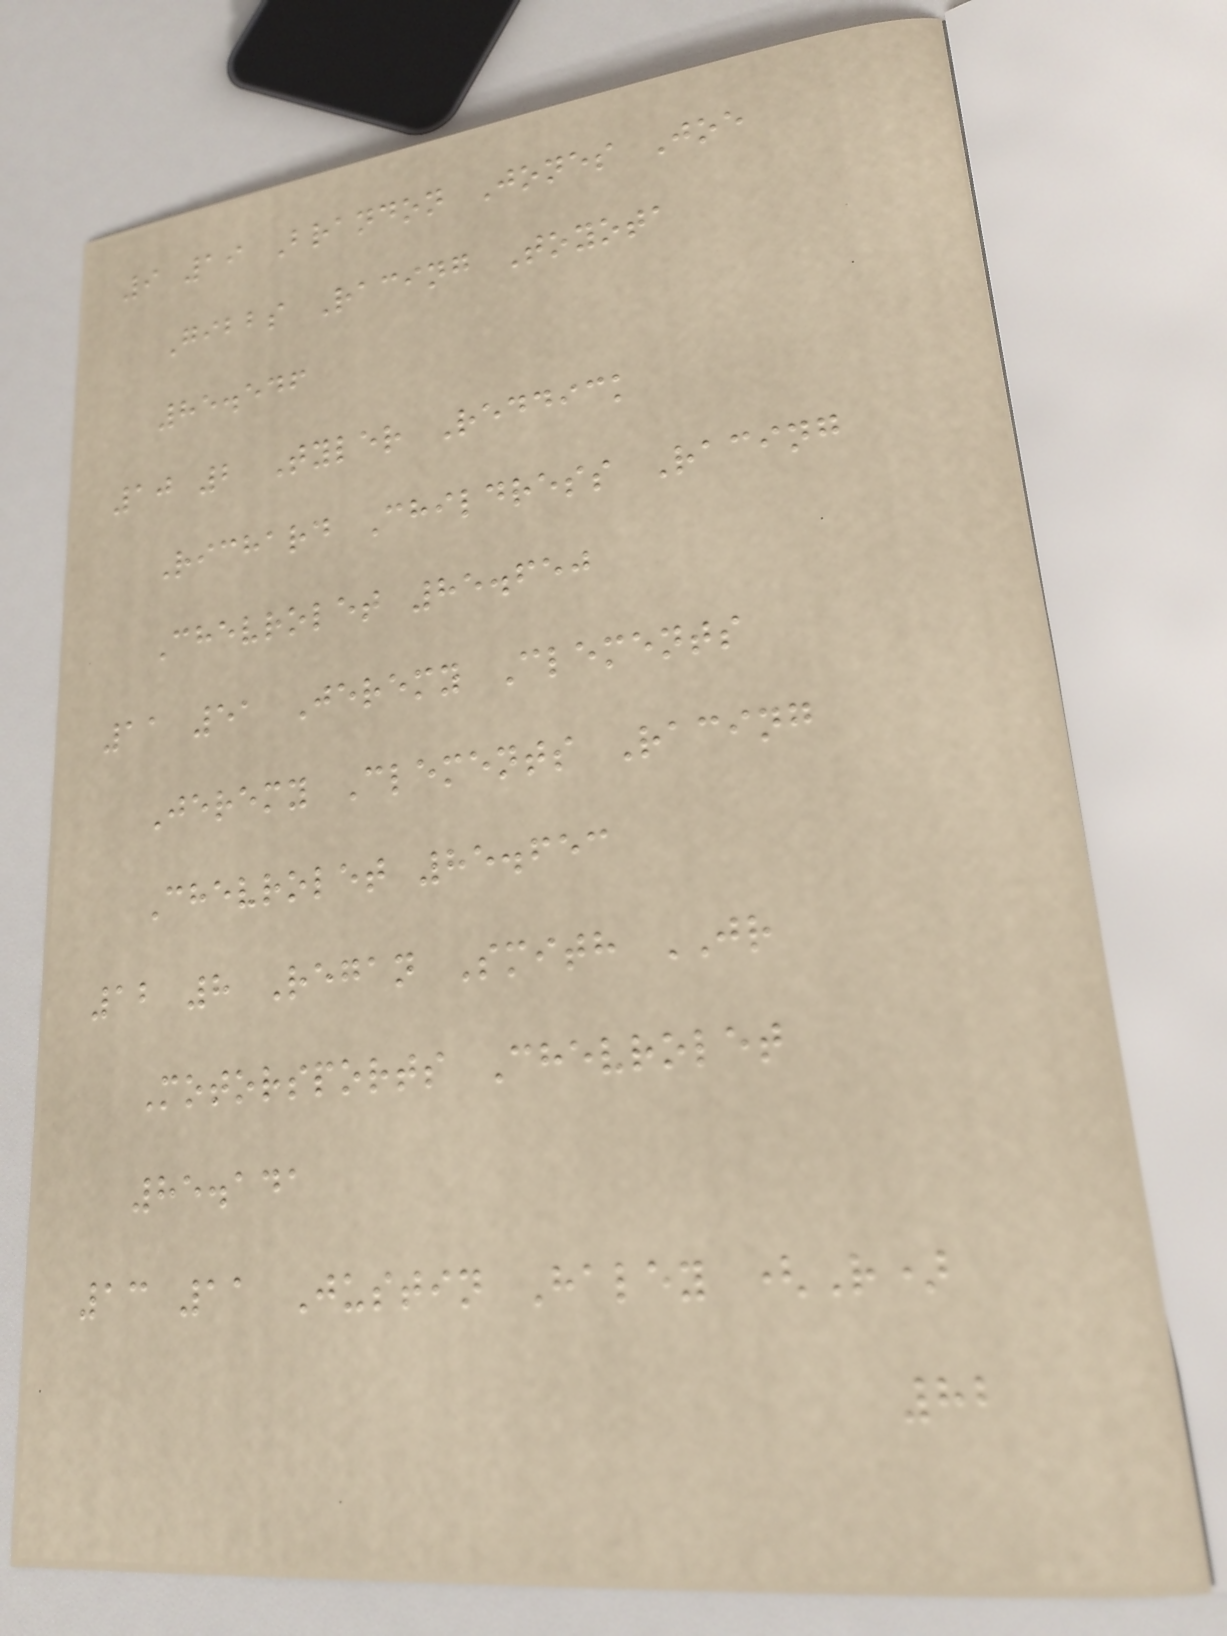9 19 Brandon Jones Joe
Gibbs Racing Toyota
85.546
10 2 Tyler Reddick
Richard Childress Racing
Chevrolet 85.650
11 51 Jeremy Clements
Jeremy Clements Racing
Chevrolet 85.653
12 8 Regan Smith JR
Motorsports Chevrolet
85.141
13 11 Justin Haley (R)
82
